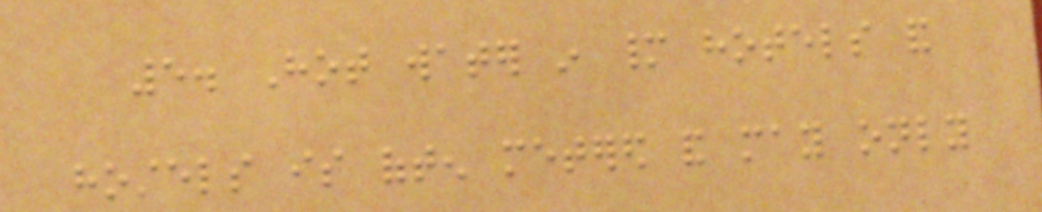5. Hot water in many hotels and
hostels is often metered and may only
